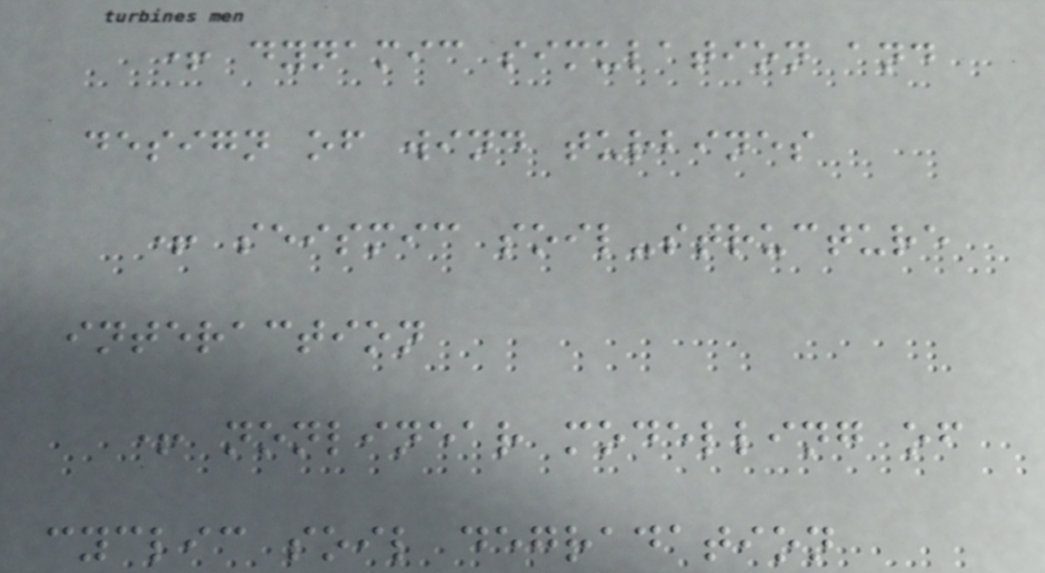+ dynamic simulation and
design of wind turbines
+ seismic soil-structure
interaction
+ nonlinear modelling of
cyclic soil degradation
